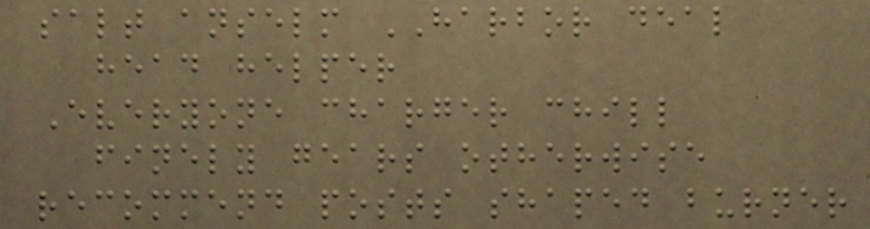salt anselm HARBOR deal
head helper
Everyone charger chill
finely gears otherwise
recommend posts shaped burner
